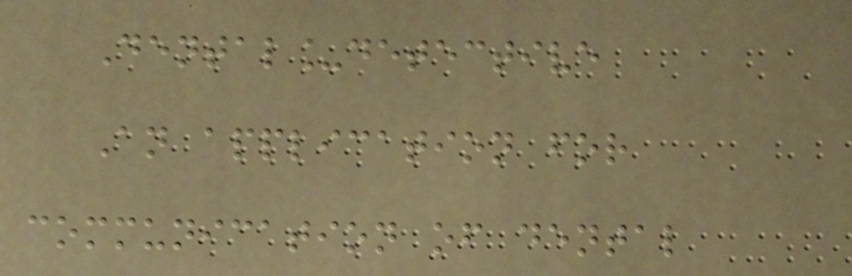Dental_detective
An application for
communication of dental
